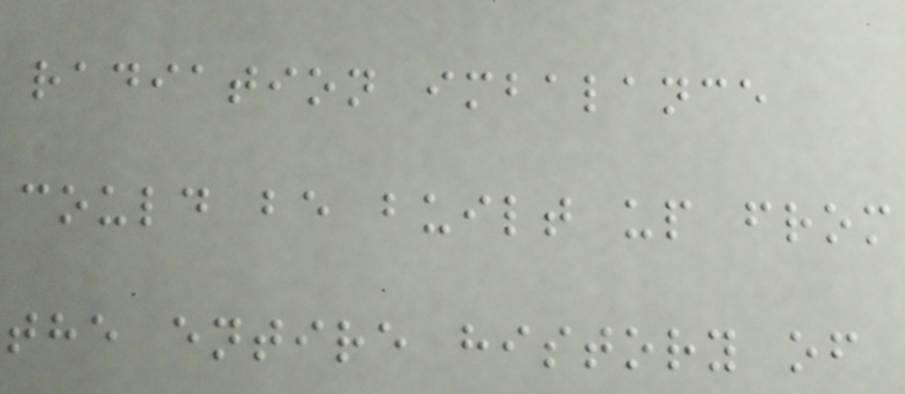radiation imbalance
could be built up from
the entire history of
